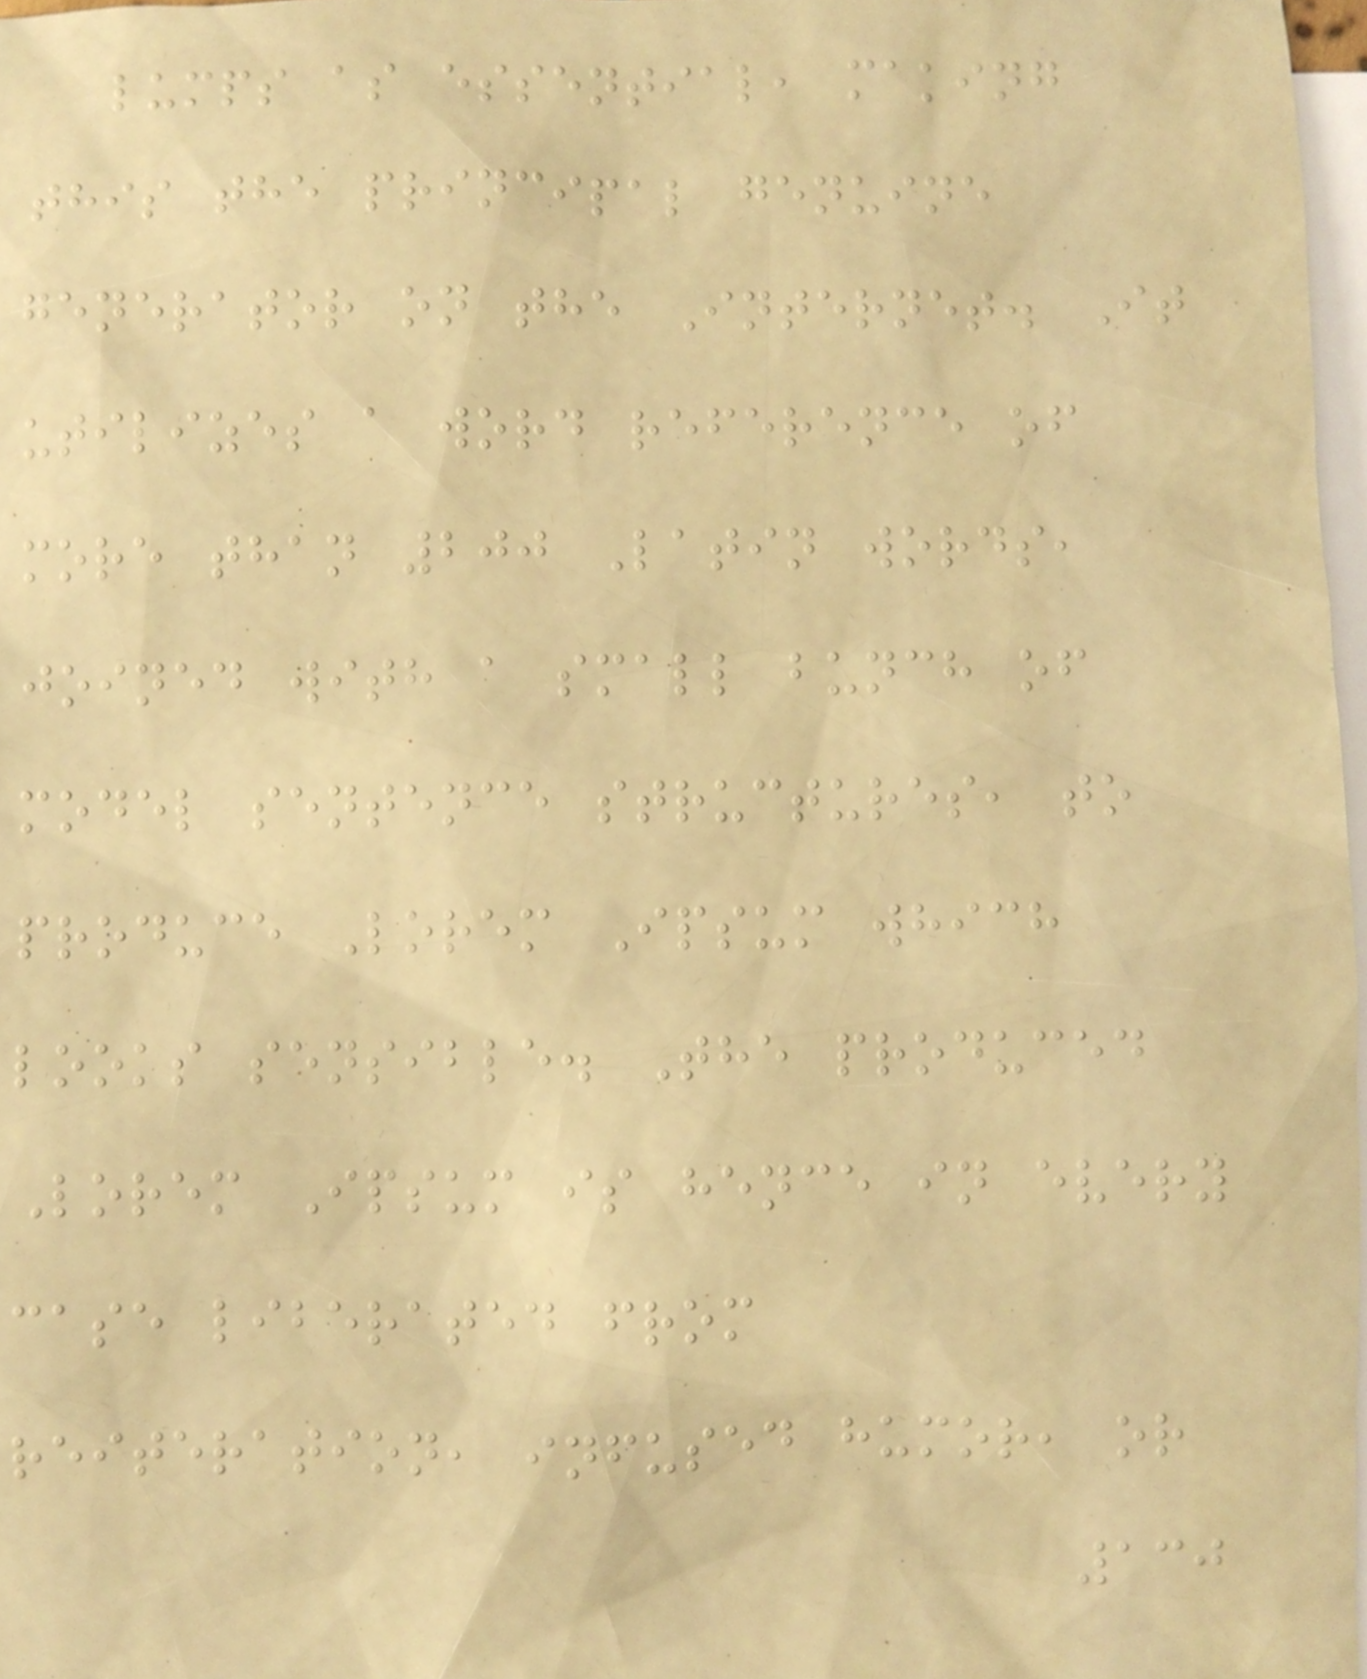lumps as essential, making
this the principal genuine
generator on the Internet. It
utilizes a word reference of
more than 200 Latin words,
joined with a small bunch of
model sentence structures, to
produce Lorem Ipsum which
looks sensible. The produced
Lorem Ipsum is hence in every
case liberated from
reiteration, infused humor, or
130
